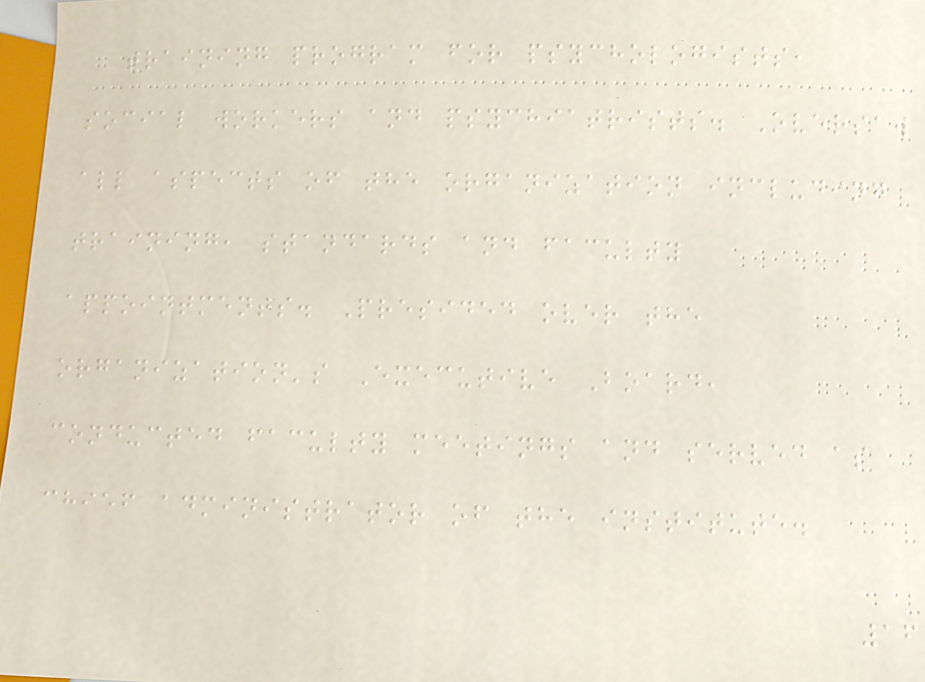training program for psychologists,
social workers and psychiatrists. Oversaw
all aspects of the organization including
training, standards and faculty
appointments. Presided over the
organization's Executive Board,
conducted faculty meetings and served as
chief administrator of the institute.
16
